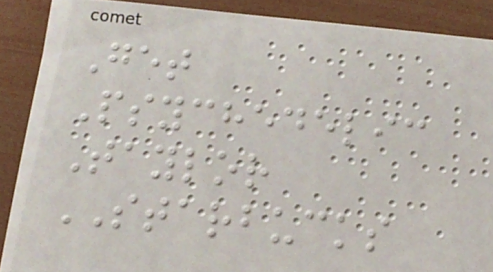Get
Psychedelic
Taylor
STARBUCKS
